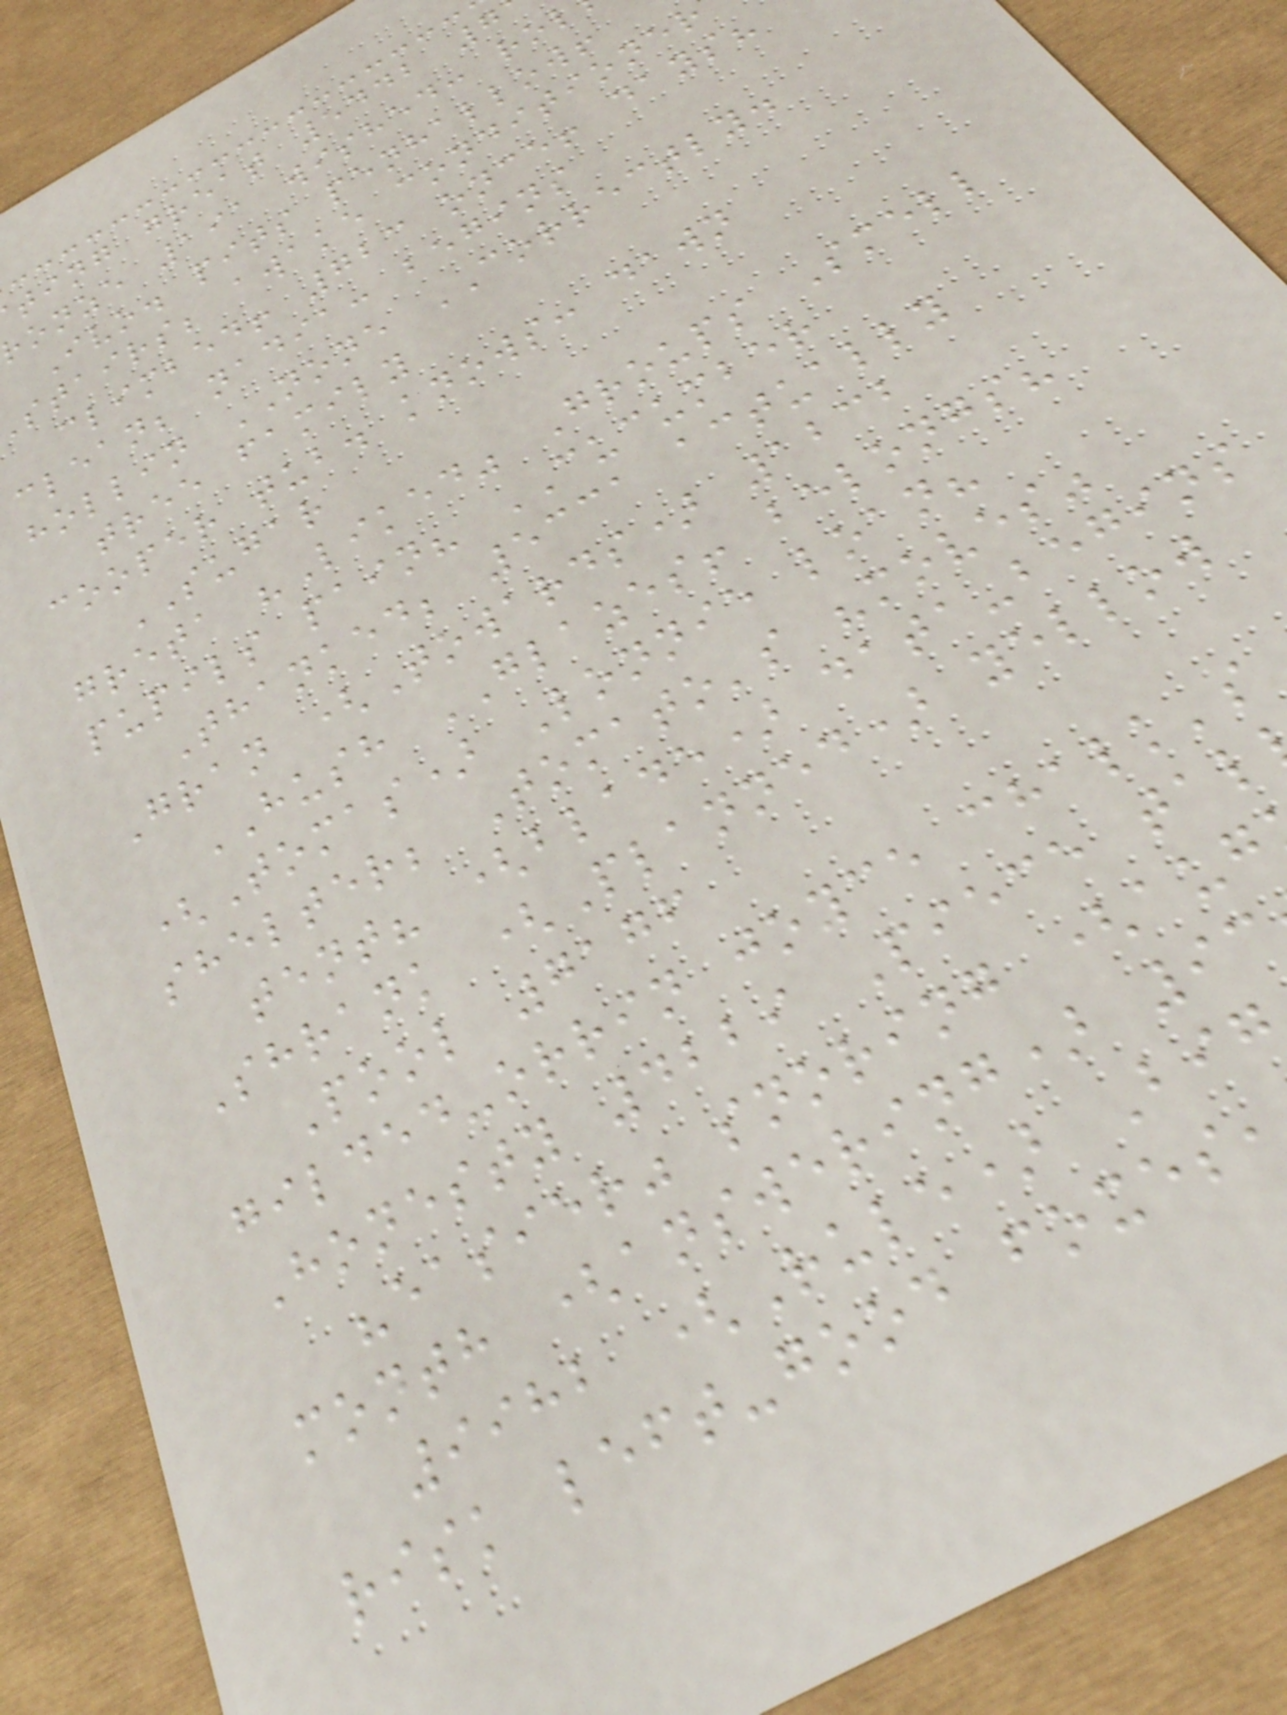ting great 5442 7
onze 191 wished: rol
Ivo. pits penhallow!
stairs; awake conditioner
climbed! 723 once! days?
clean; nadia: begins
hollin NONE CORRECTLY.
tree family
cooper tub. knows: dawn
SUGAR
greta "Liked" Groups Smell
pupils pain? CUCUMBER
Thanked; 5331 actually
Gran (Towards) 1232
HUSH GLAZES! belongs?
(Tomas) Lonnie loan?
shelter; Tomato's "moves"
tent? (blade) data-begins
Shrank (Planned) yellow
Pool 7176
gilded-orrin joyce chalk's
Honesty 4229 Piece tal
"easier" snoring (aug
month (answering) 93
9982 (Rule) Big
risk left-good foxes
